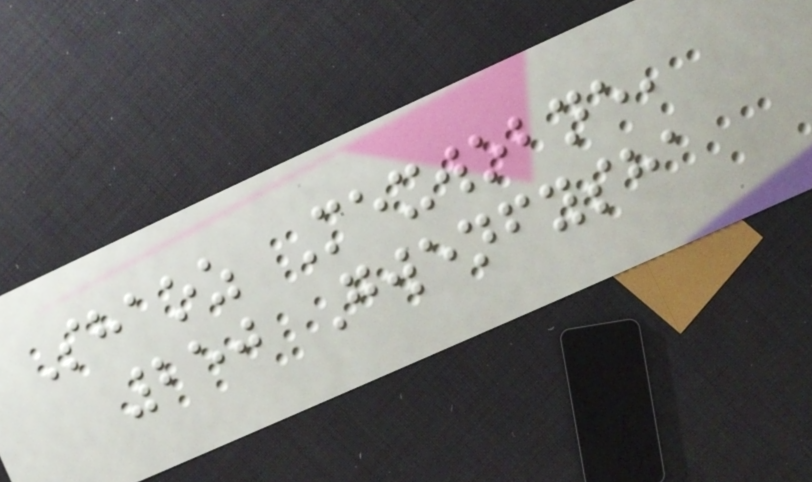Shaoz Mexwobne,
250 Gwenfysha
